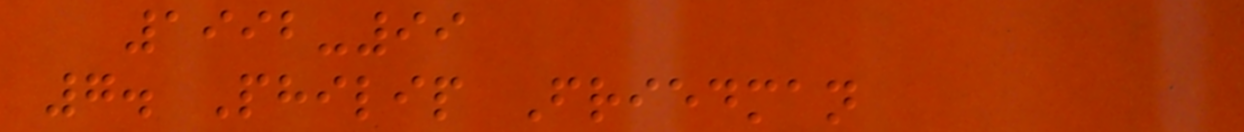1992-99
7. Philip Friedman
